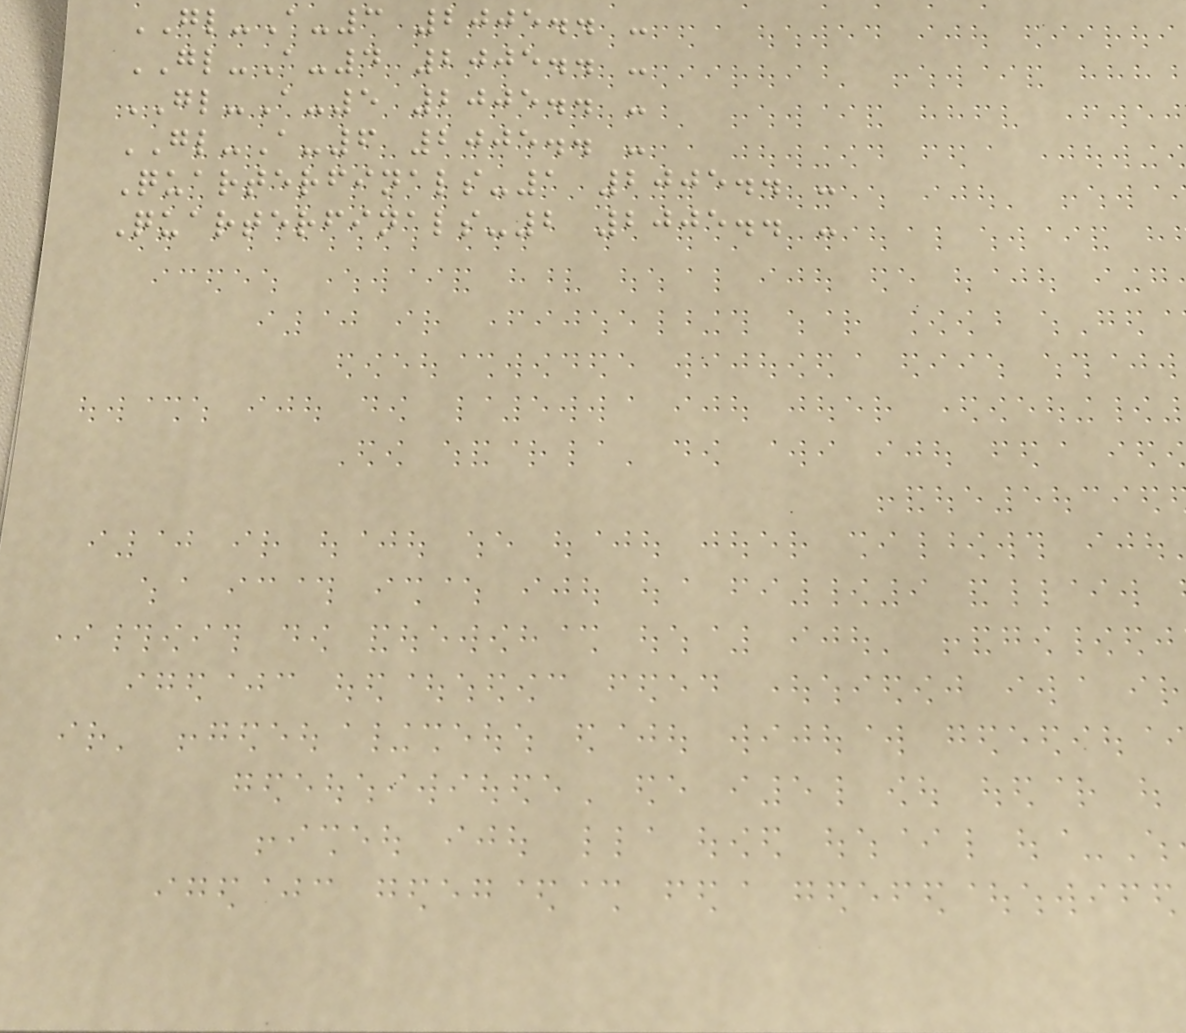GL-A-3 2005.. -
GL-A-4 2005.. -
GL-A-5 2005.. -
GL-A-6 2005.. -
Quarterfinals-1 2005.. -
Quarterfinals-2 2005.. -
